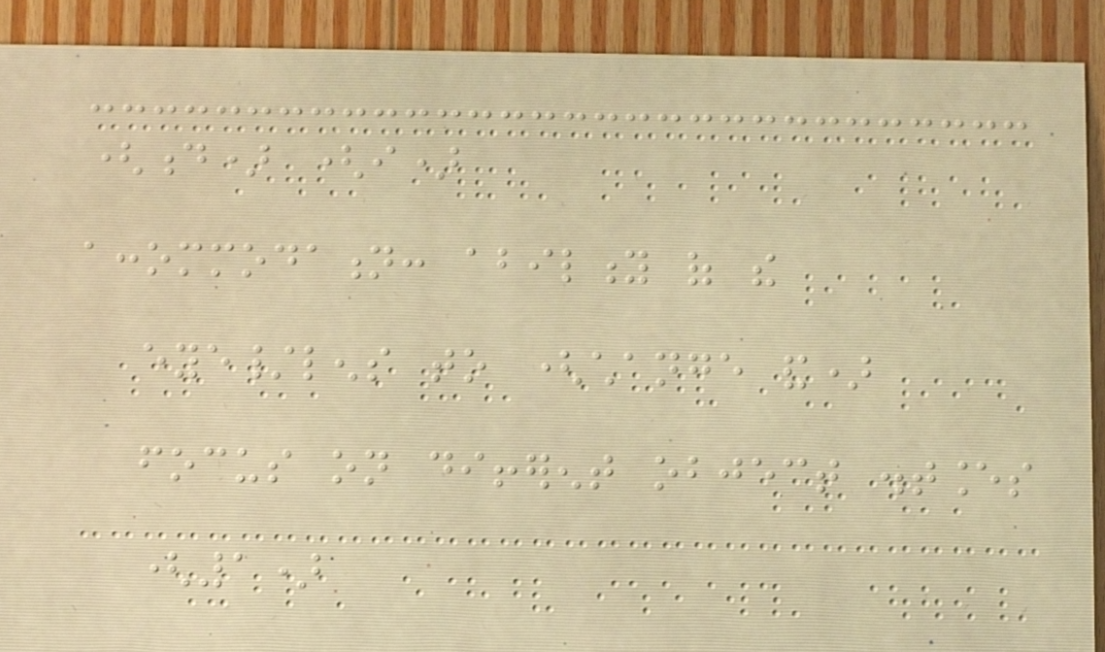(d) (i)
accommodation: ability of the
eye/lens to (change and)
focus on different object distances
(1)
